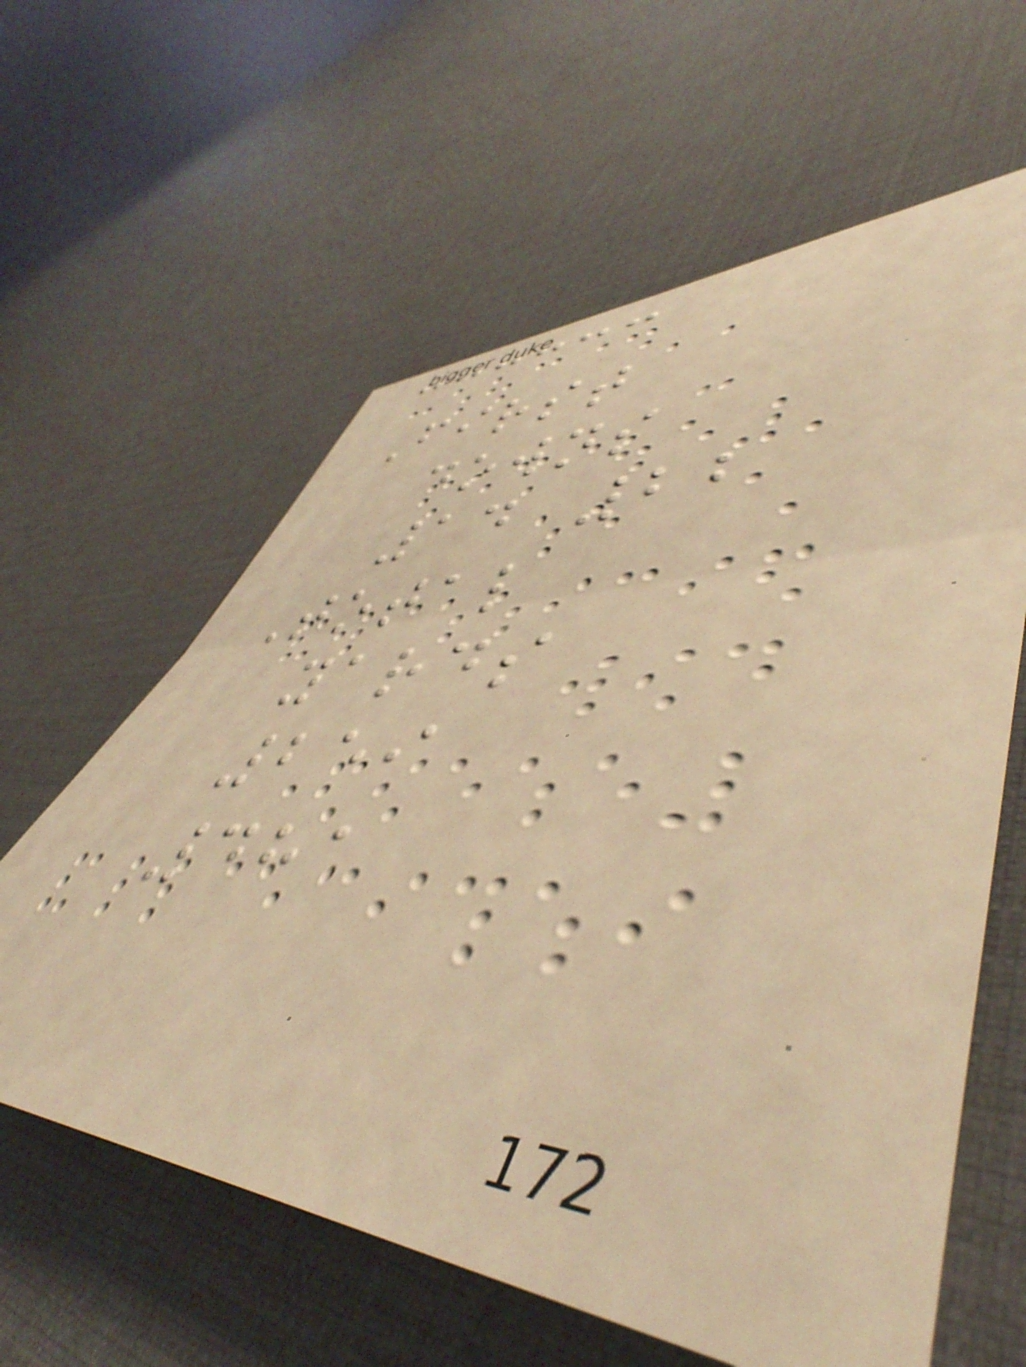First
downs
14 22
Total
yards
259
481
